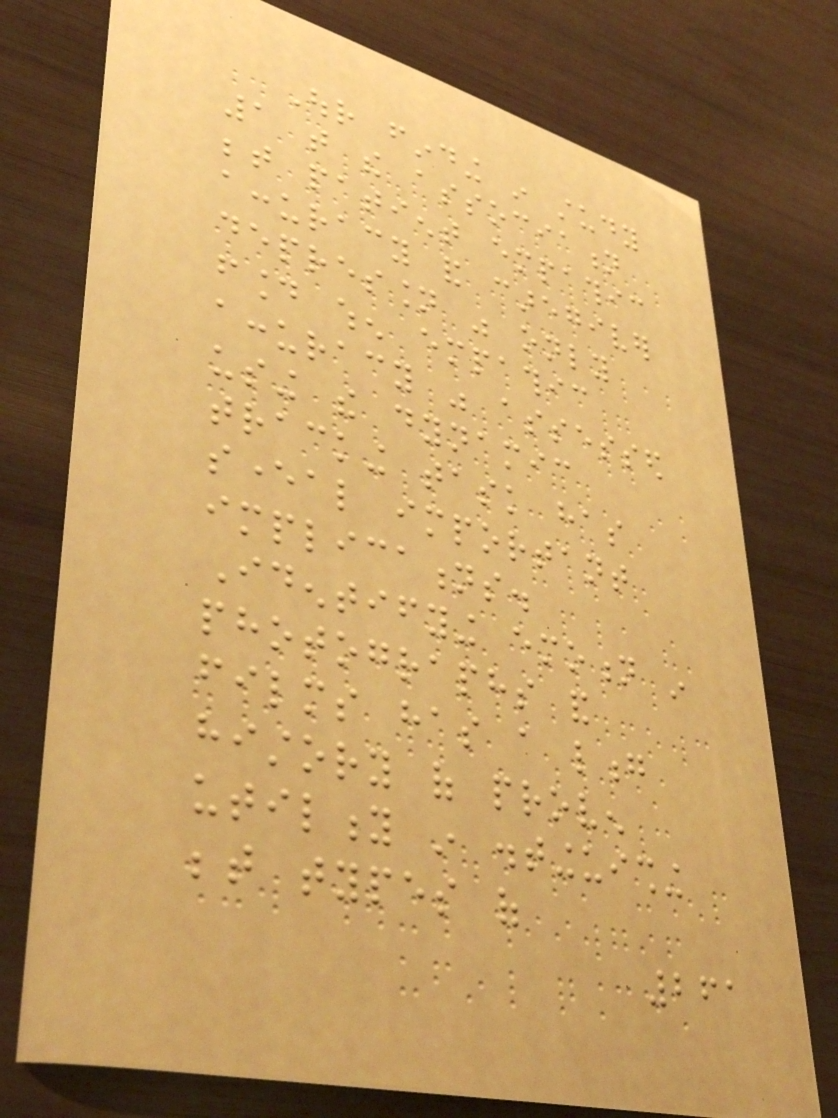Our finding in study
1 that the association
between patient empathic
accuracy and caregiver
depression was only
found when empathic
accuracy was assessed
using the dynamic
tracking task has
several important
implications.
Identifying emotion in
photographs and
films has a long
history of proven
utility in distinguishing
between types of
261
